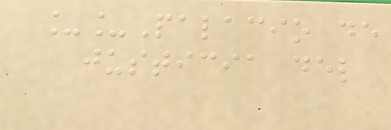__Palacio de
justicia del
